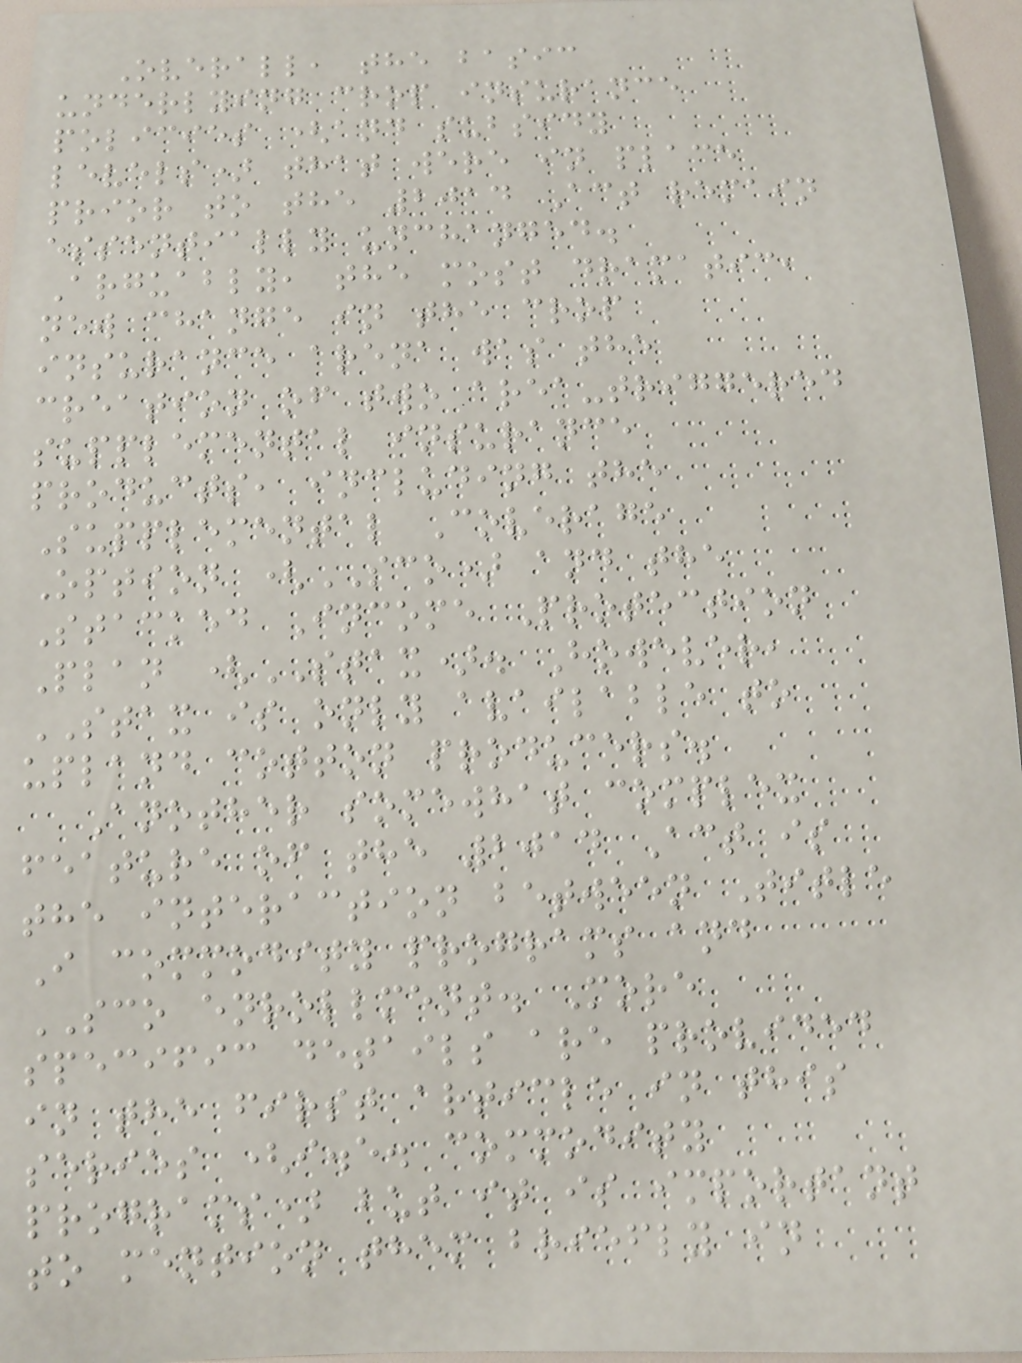Overall, the basic
underlying crop insurance
policies (and subsidy
levels) that were in place
prior to the 2014 Act remain
essentially unchanged.
Arguably, the most dramatic,
new change in the crop
insurance arena was the
creation of two area-triggered
supplemental insurance
products, including the
Supplemental Coverage
Option (SCO) and the
Stacked Income Protection
Plan (STAX). However,
STAX is only available to
upland cotton producers.
Another somewhat complex
feature of the 2014 Act is
the interaction between Title
I commodity programs and
SCO enrollment. More
specific details are provided
in the first article in this
series (i.e. commodity
programs) but it is important
to mention them briefly in
